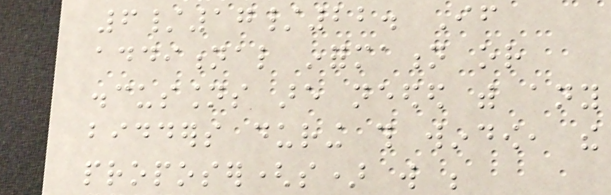6/17/22. If
additional information or
discussions are needed with any
bidders during this window, the
proposer(s) will be
